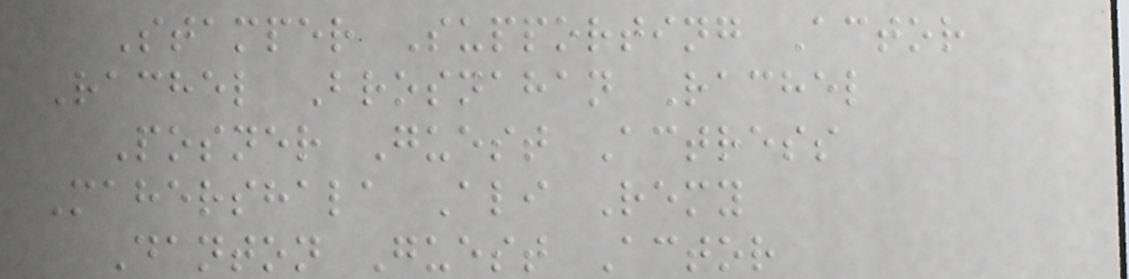Stamper Supporting Actor
Rachel Brosnahan Rachel
Posner Guest Actress
Mahershala Ali Remy
Danton Guest Actor
